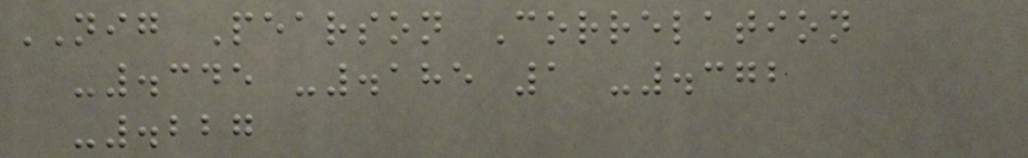NIG Pearson Correlation
-.345 -.185 1 -.372
-.227
